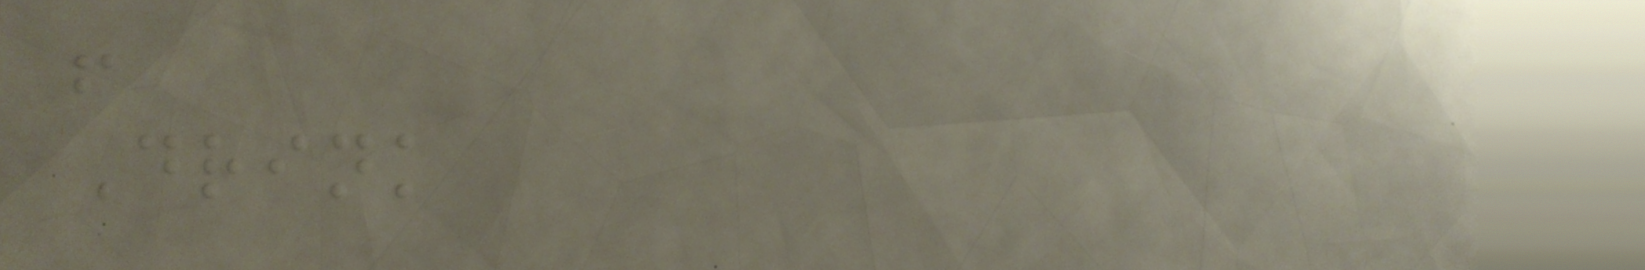!
Drink
